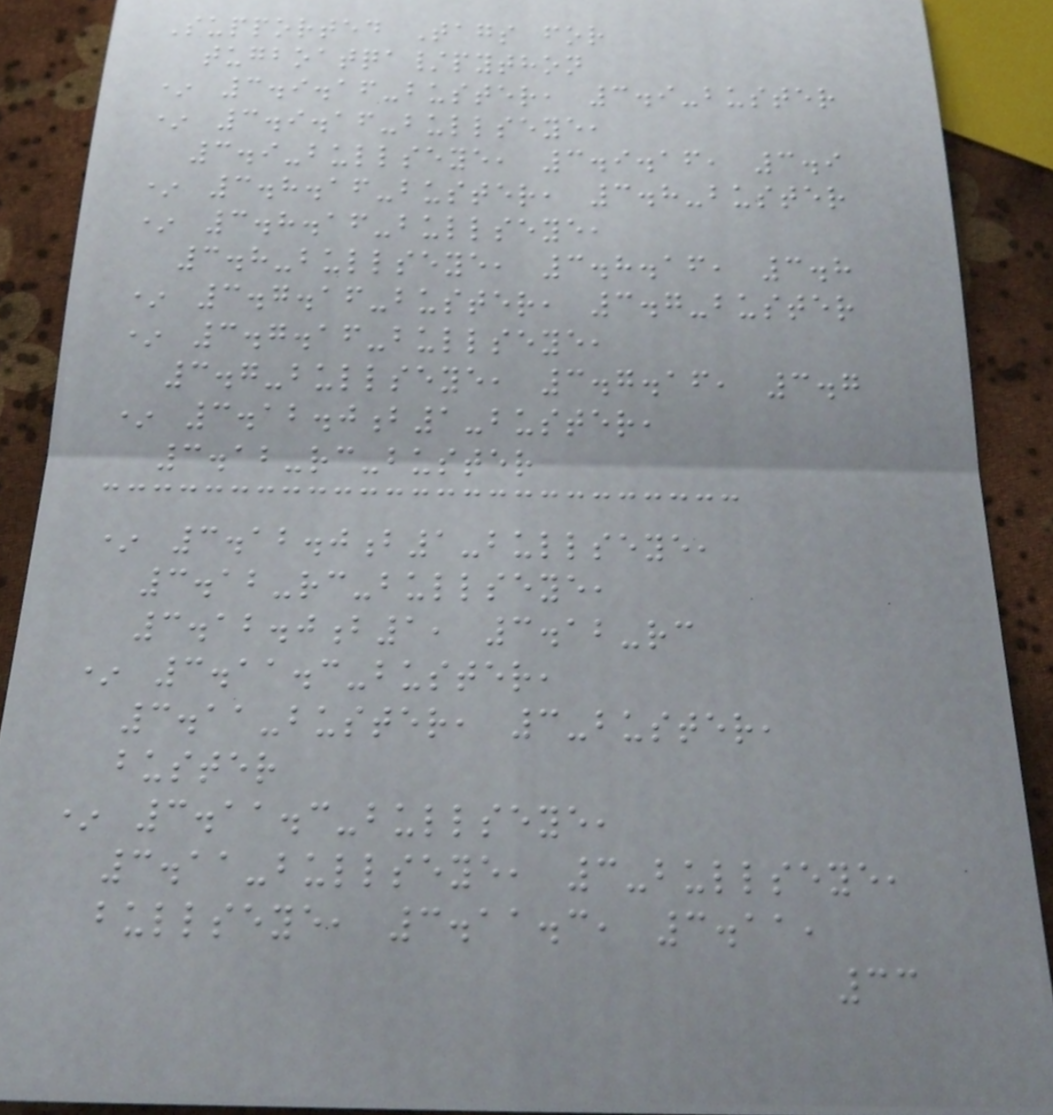Supported Tags for
tugboatqa/python
* 3.9.16-buster, 3.9-buster
* 3.9.16-bullseye,
3.9-bullseye, 3.9.16, 3.9
* 3.8.16-buster, 3.8-buster
* 3.8.16-bullseye,
3.8-bullseye, 3.8.16, 3.8
* 3.7.16-buster, 3.7-buster
* 3.7.16-bullseye,
3.7-bullseye, 3.7.16, 3.7
* 3.12.0b1-buster,
3.12-rc-buster
* 3.12.0b1-bullseye,
3.12-rc-bullseye,
3.12.0b1, 3.12-rc
* 3.11.3-buster,
3.11-buster, 3-buster,
buster
* 3.11.3-bullseye,
3.11-bullseye, 3-bullseye,
bullseye, 3.11.3, 3.11,
33
